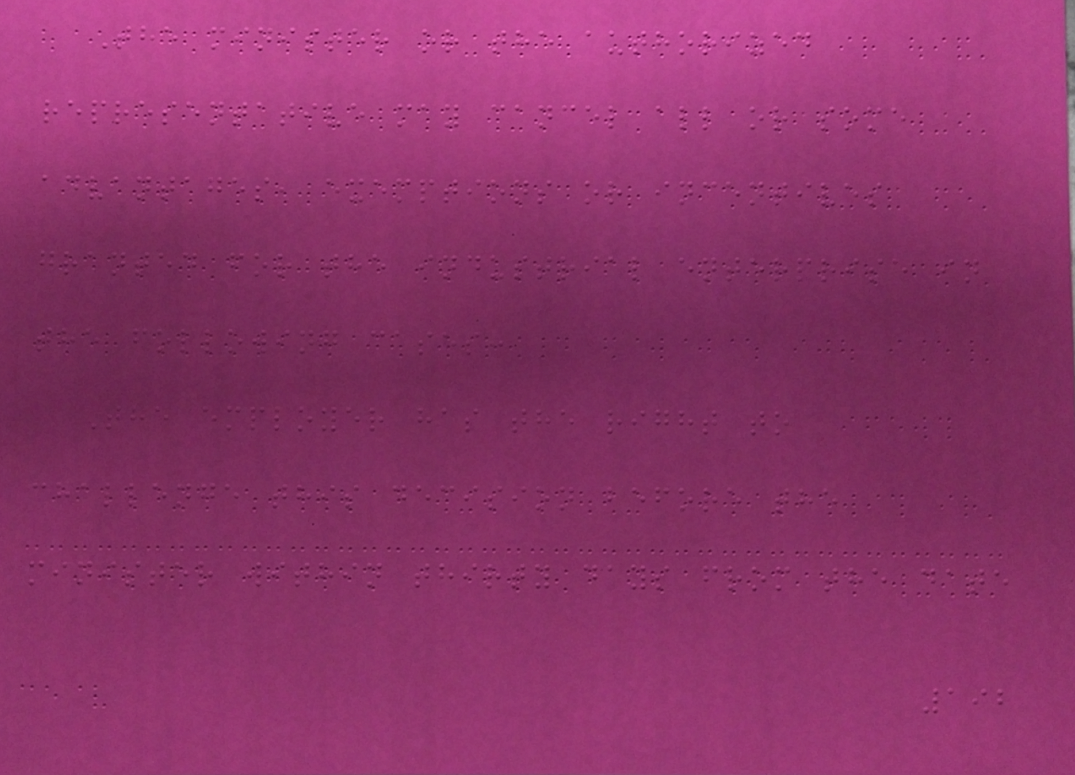The minister or the authorized
representative may cancel all or some
advantages, exemptions or incentives
granted for the industrial enterprise in
the following cases:
The employer has the right to
challenge this decision before the
minister within thirty days from the date
192
